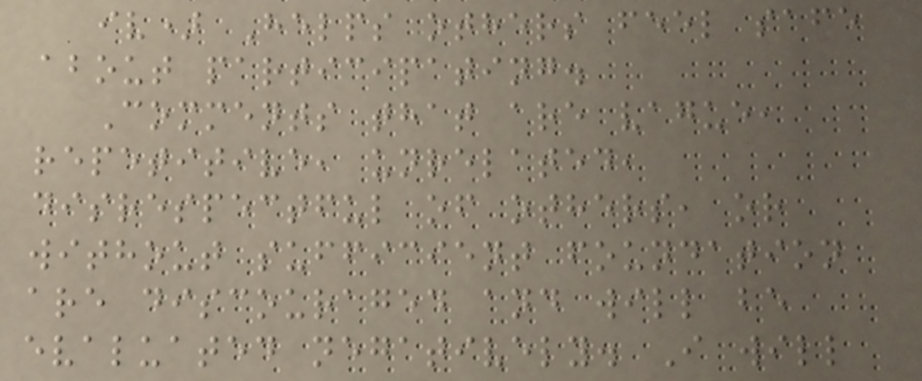iv) Helps others feel safe
about participating.
Comments that are vague,
repetitive, unrelated,
disrespectful of others, or
without sufficient foundation
are discouraged and will be
evaluated negatively. I will
